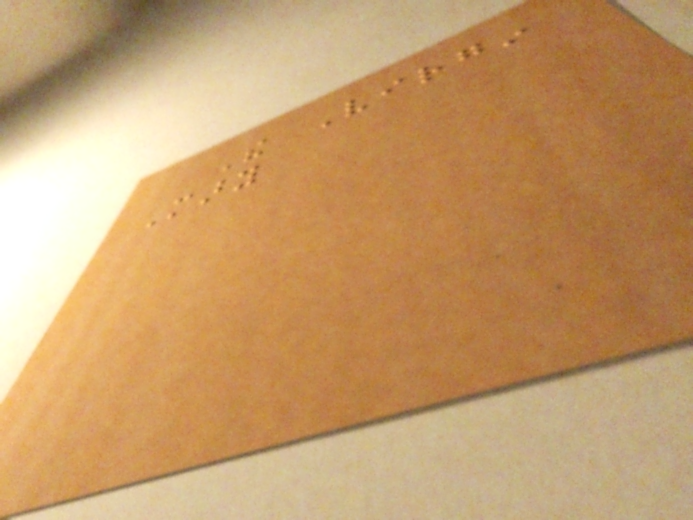The Virgin
Mary
